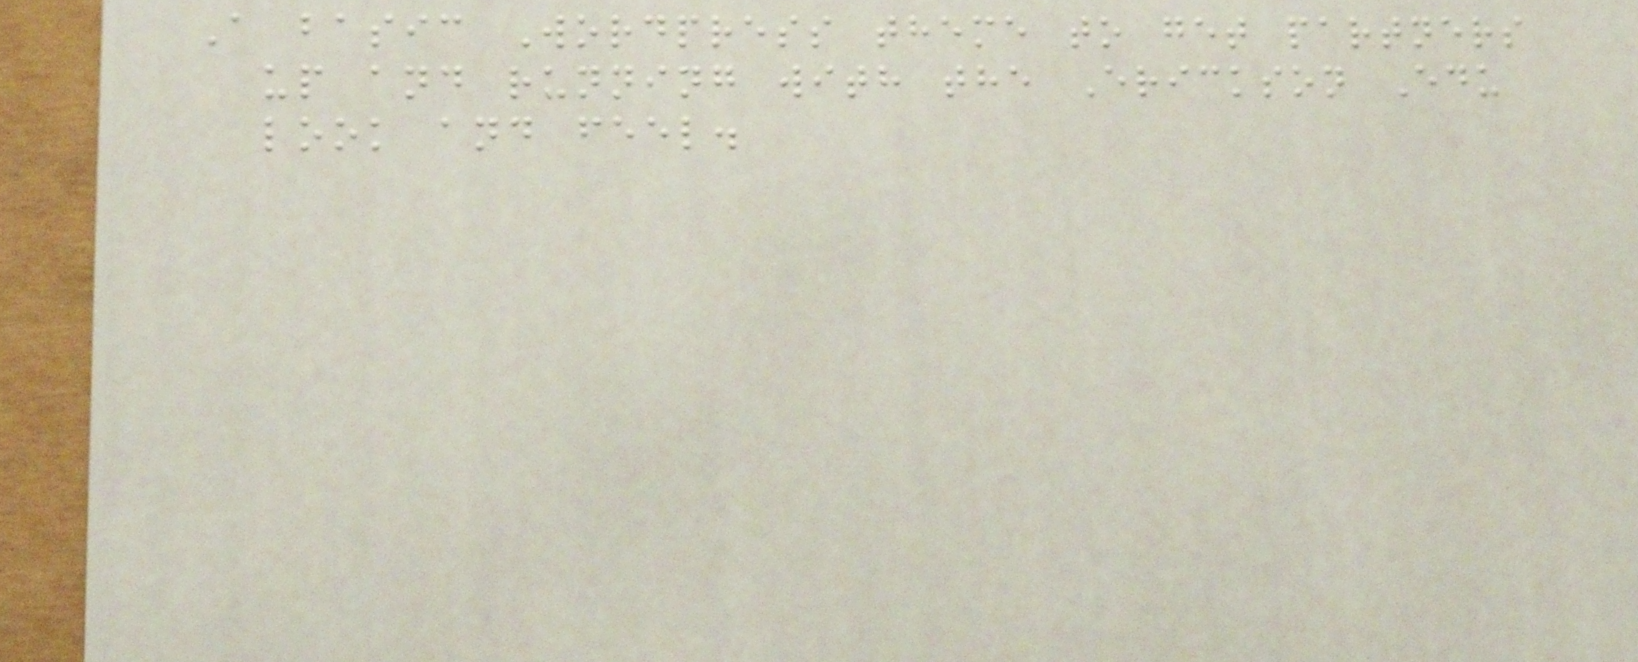A basic Wordpress theme to get partners
up and running with the Erickson Edu
look and feel.
